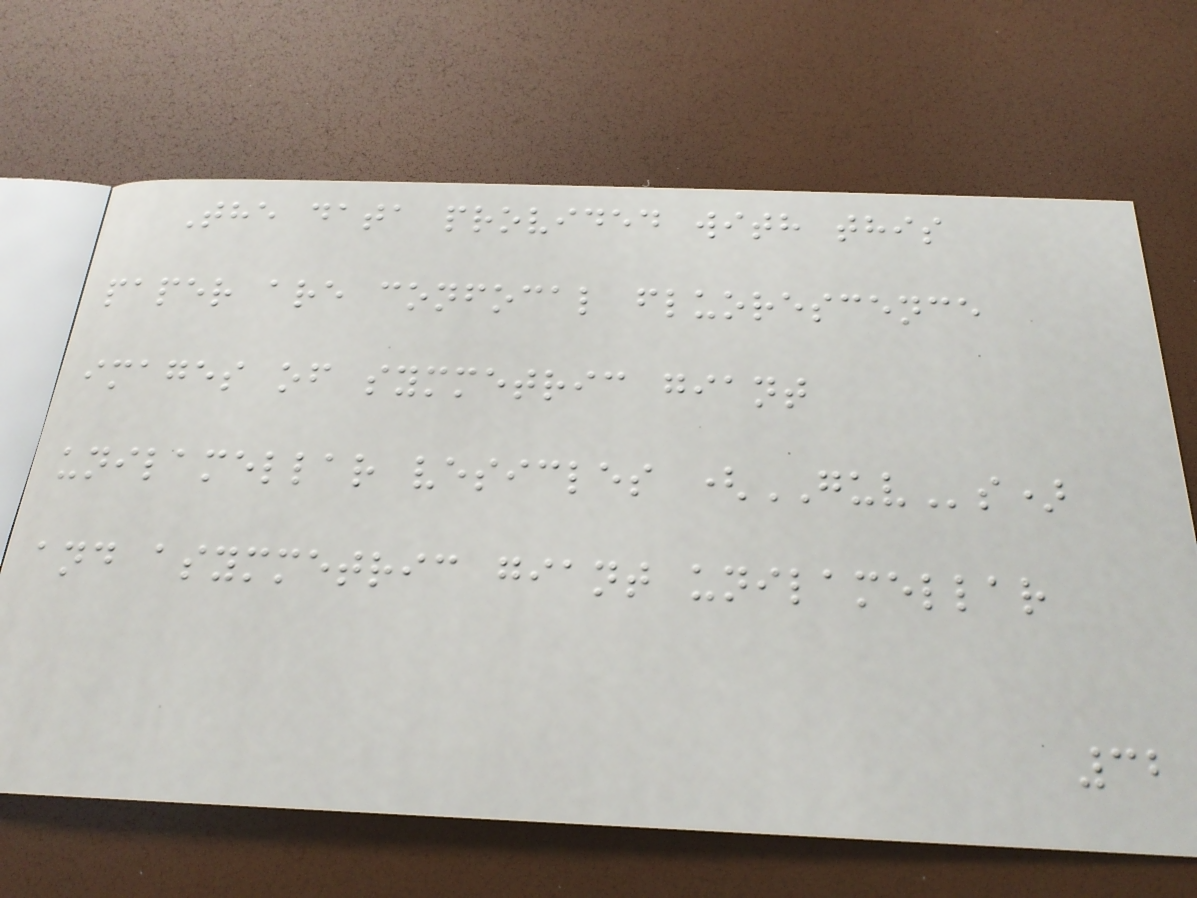The data provided with this
paper are confocal fluorescence
images of symmetric giant
unilamellar vesicles (GUVs)
and asymmetric giant unilamellar
32
